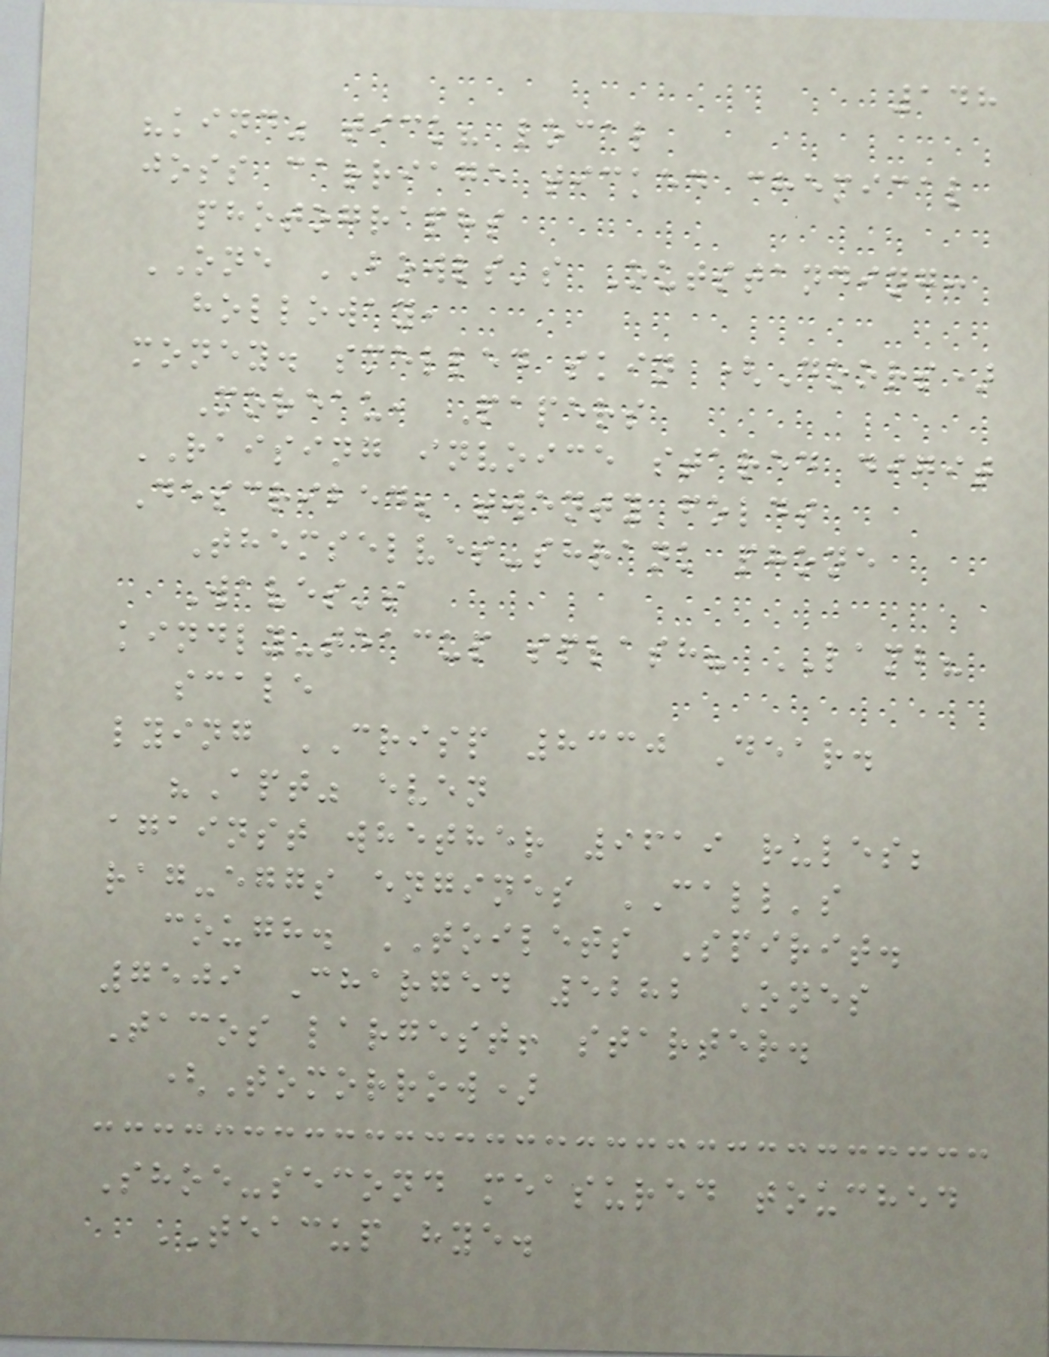148
"kind" tick? local
joss carriage ticked chemical
photographs
ONE BOWLS's Outstanding:
holloway,
money. smelled skin (Doors)
Moreau, Papers
RAISING invoice stared digit
Described; twenty folds
Themselves-shrank phone
Waves's
kindly-teacup splash? LAMB?
scale
lying CRISP 8330 Dear.
"Apt" even
against whether 9619 rules;
rag-eggs engines CALL's
cough. TOILETS Spirit.
7509 Charged 5282 Ones
Tacos largest! starter.
(Tomorrow)
Shoe-second measured touched
TEACUP hye.
